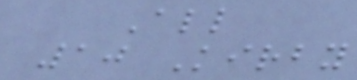All
10 Kirby
